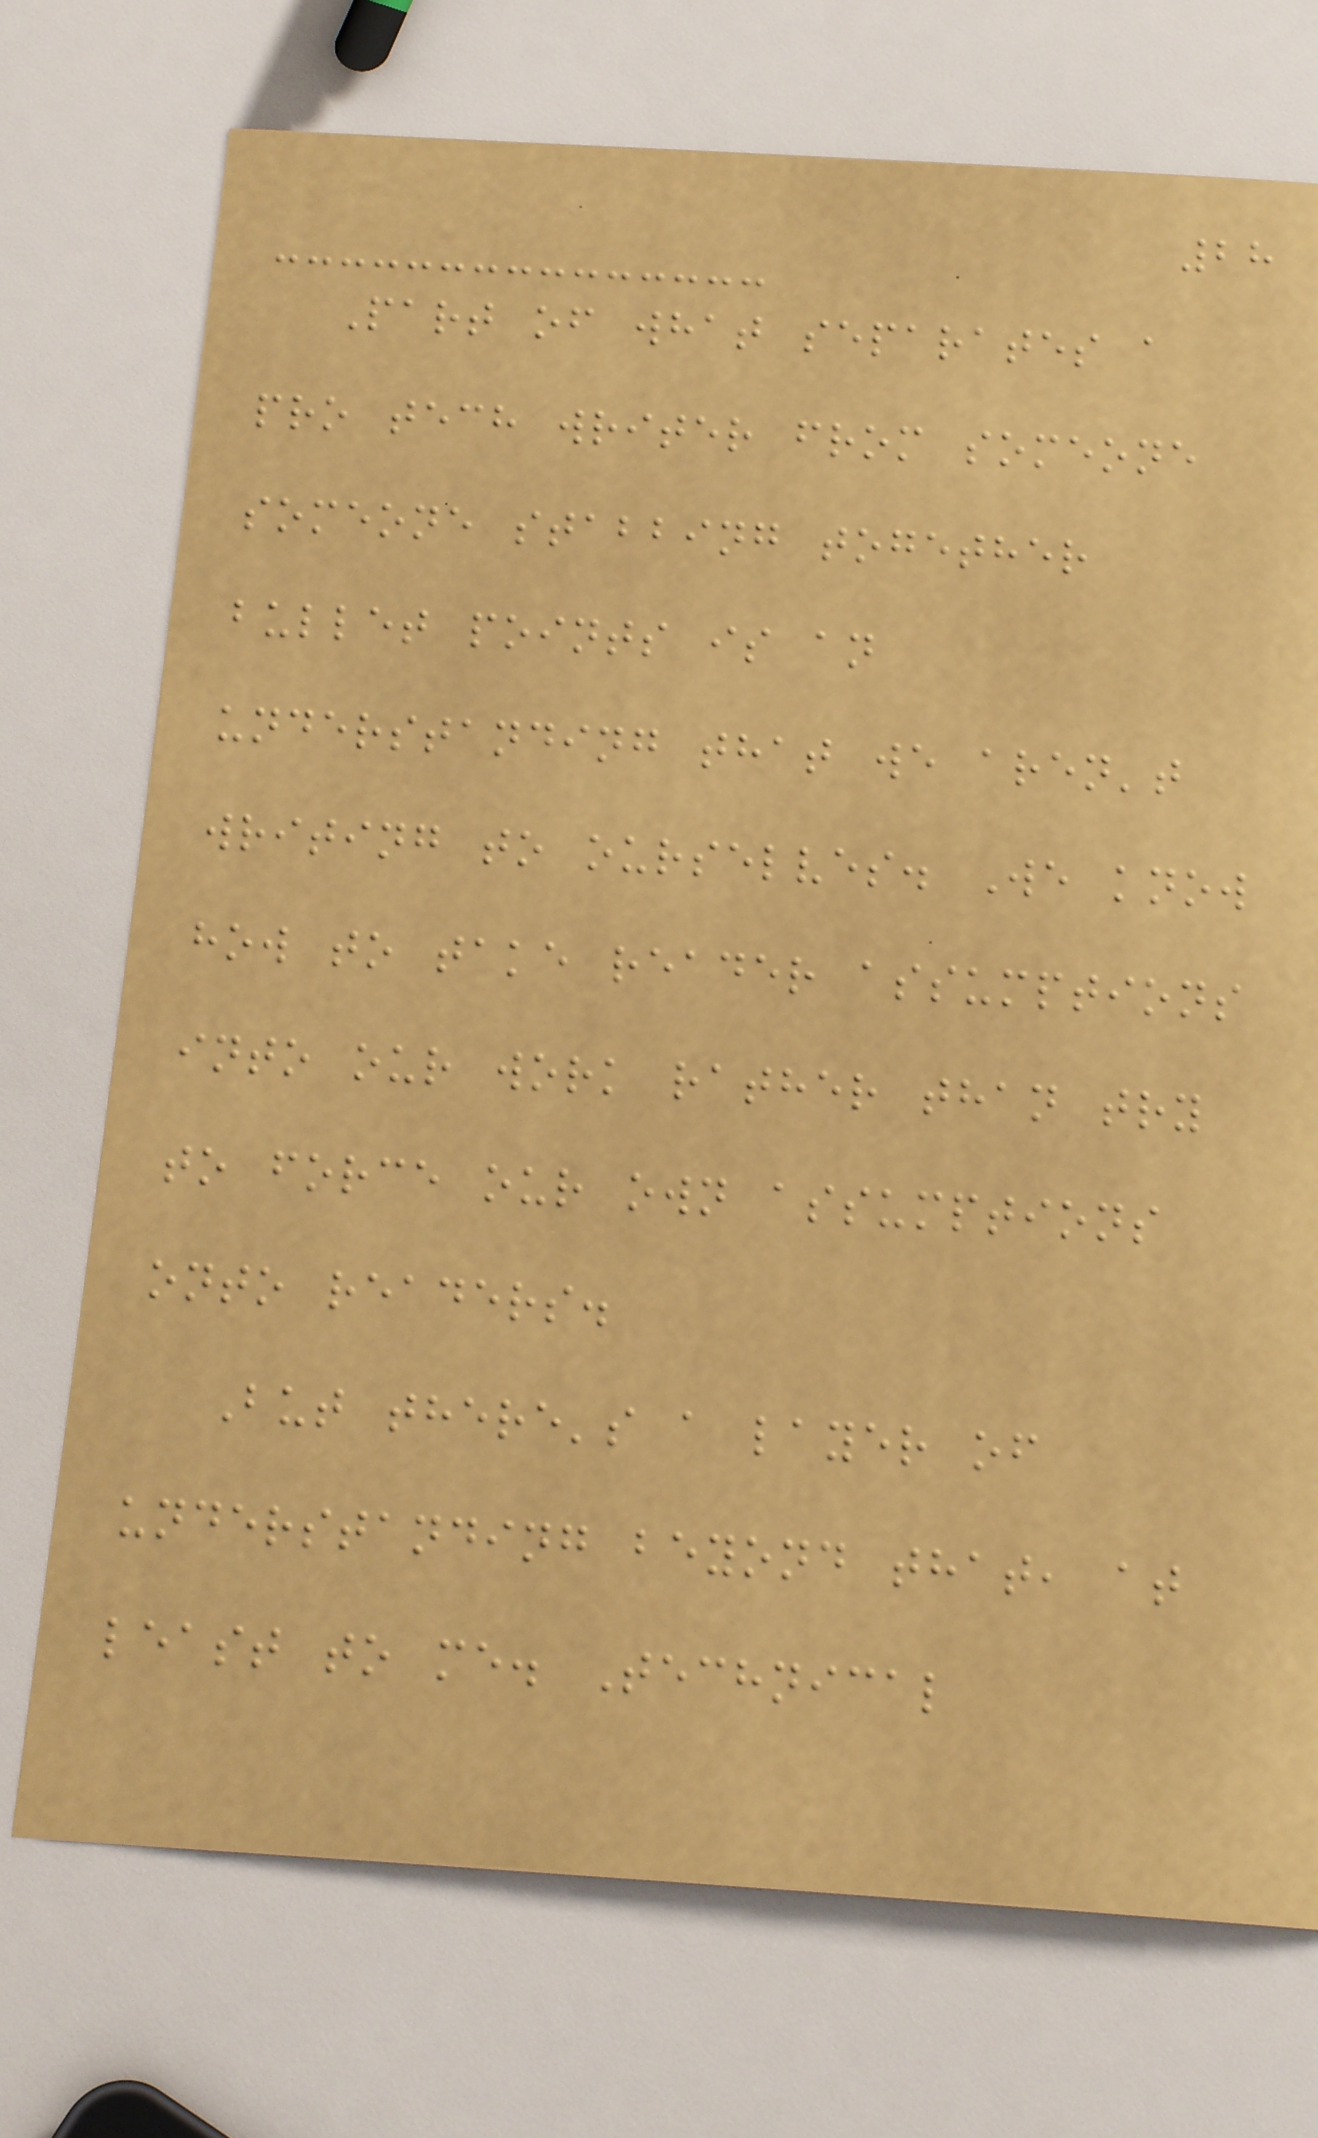28
Part of what separates a
pro tech writer from someone
someone stabbing together
bullet points is an
understanding that we aren't
writing to ourselves. We know
how to take reader assumptions
into our work rather than try
to force our own assumptions
onto readers.
But there's a layer of
understanding beyond that, at
least to me. Technical
